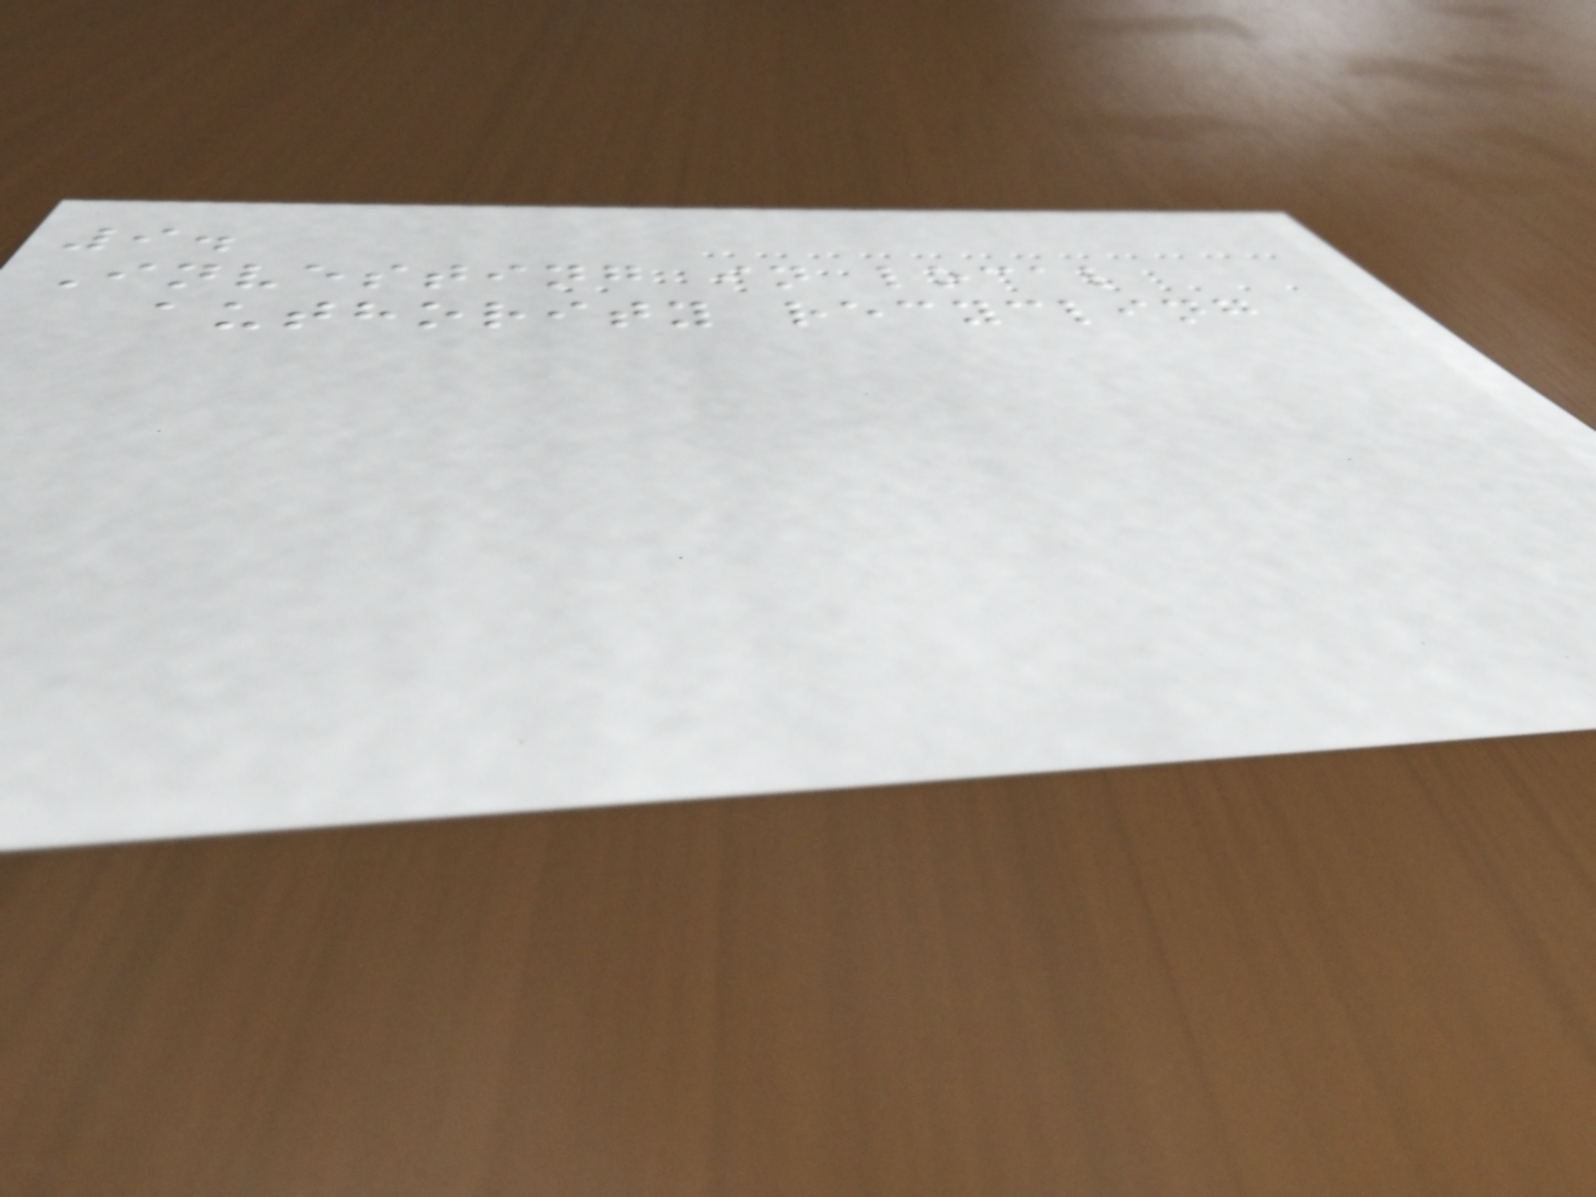9.
Investing in local
authority recycling
